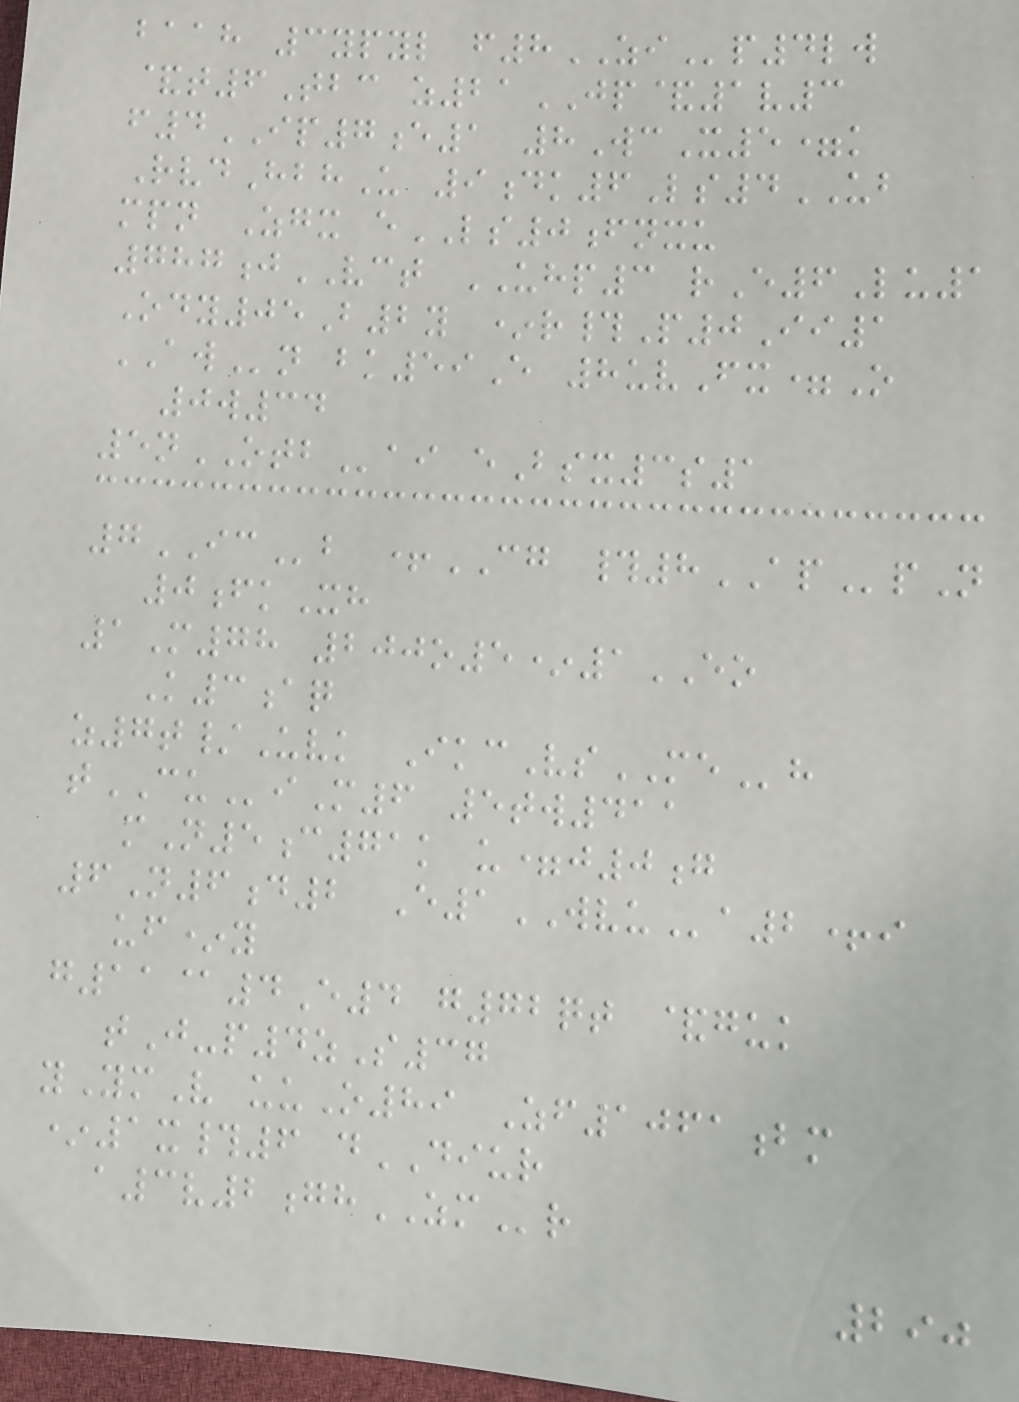baah 3ypyl f8ZIp4lw
&t6Tbc z21JP&1v3
f4IP7e1 8WcX5=k
RvdHbhU 9dk6Ls4UB
mpn Zgx eLS0fnxu
787jVCT UHP3 rE6Lu1
Ody05B2y *r#P0Ii1
AWn bk59E 8uvFx=O
0w34
5nOTBai eBsx3s1
7ICb +CG #8APpN
0fkXh
1M78 200o5*1EO
K3aq
z7t/Uvk IkcVsMEh
tCUiM6 5tw411
mN5c71k u=j0g
6N6d2 E1WVUa2+i
uf*y
g11@4E4 g72qt &guk
tJ-p4zS37
yYmV uuO89 Zf1061bm
*1x#6 dDIUR
a3v2ghZMr
290
